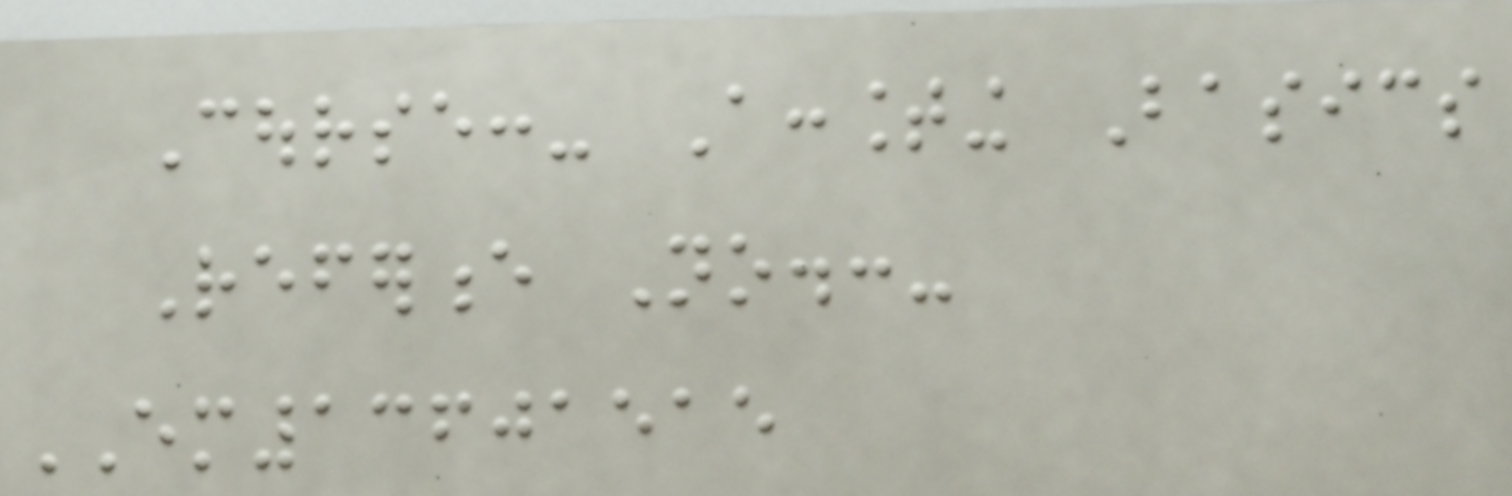Course:- Accounting Basics
Reference No.:-
EM13601515
